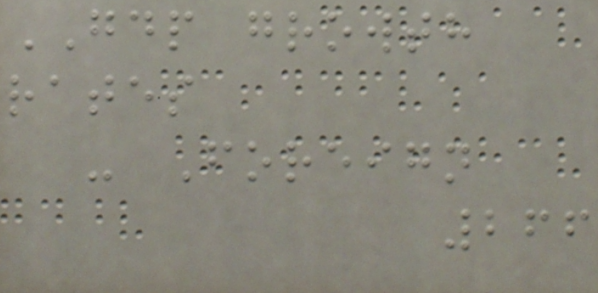GDP growth
rates
- Foreign
266
